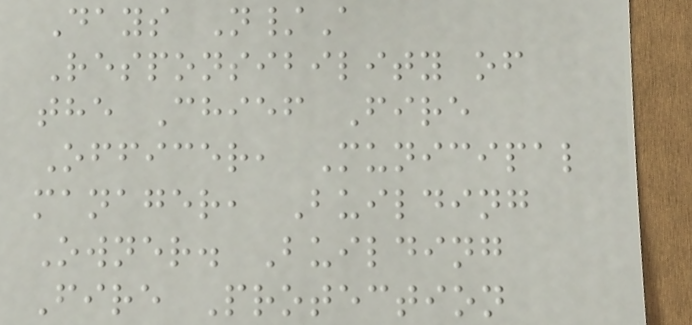Days N/A
Responsibility of
the Chief Fire
Officer, Municipal
manager, Building
Owner. Building
Fire Protection
